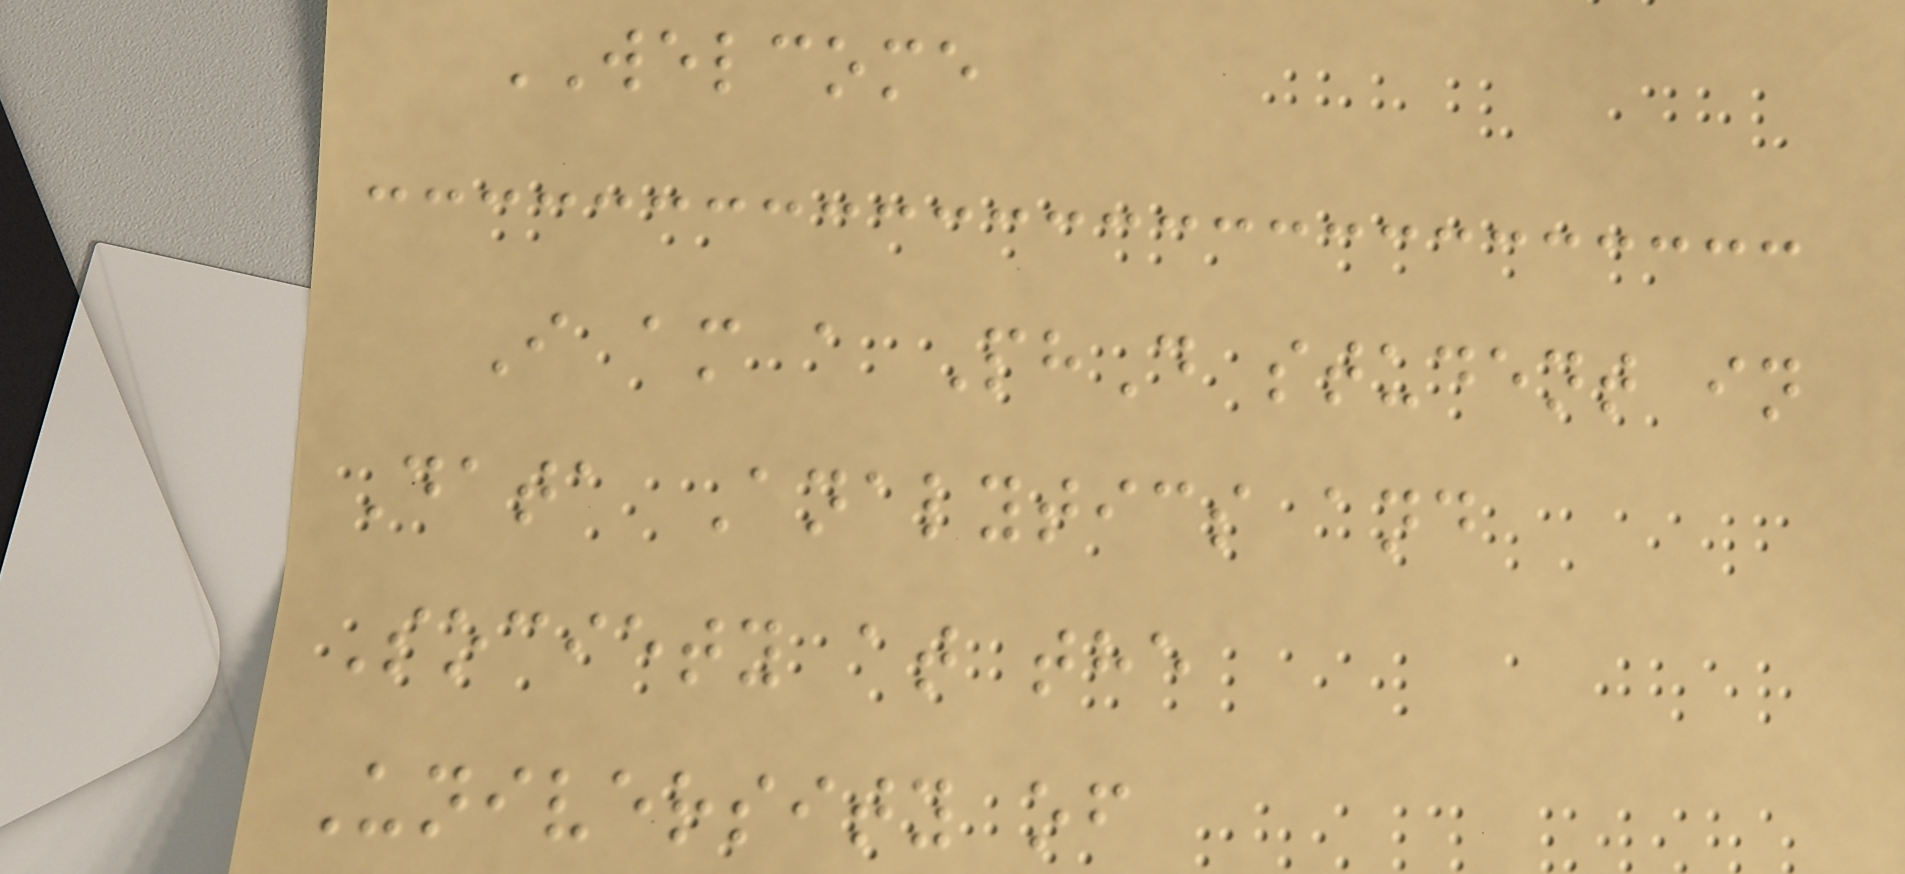WELCOME
I am a PhD student in
Data Analytics and
Society at the
University of
